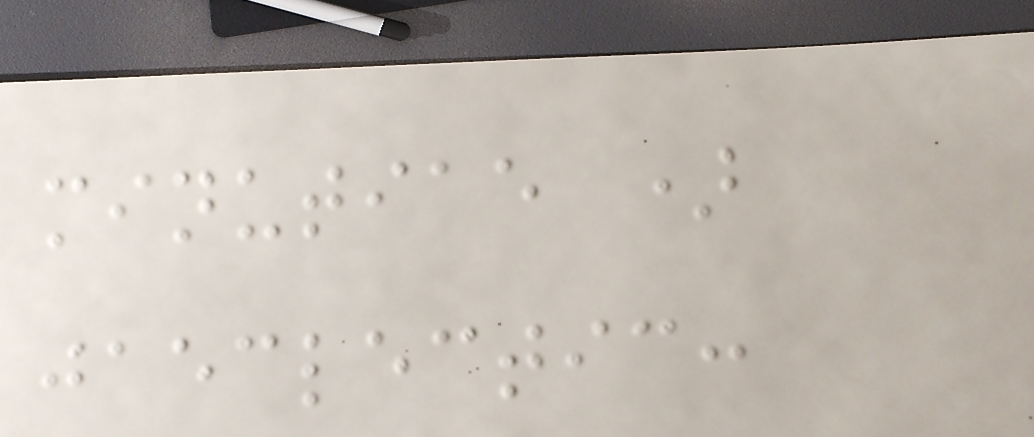minutiae )
jaeclectic:
